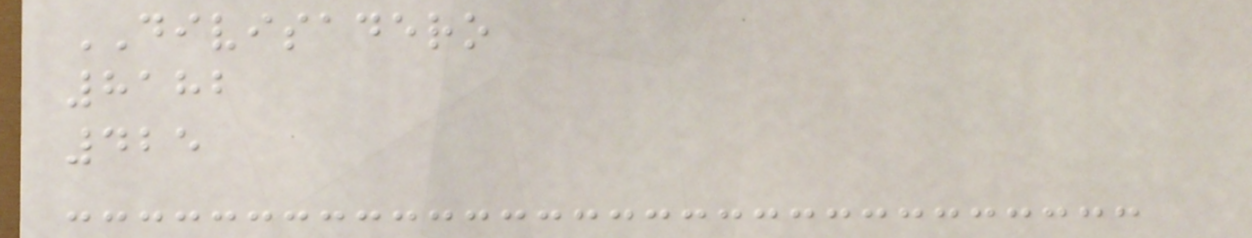DIVISADERO
8182
425
